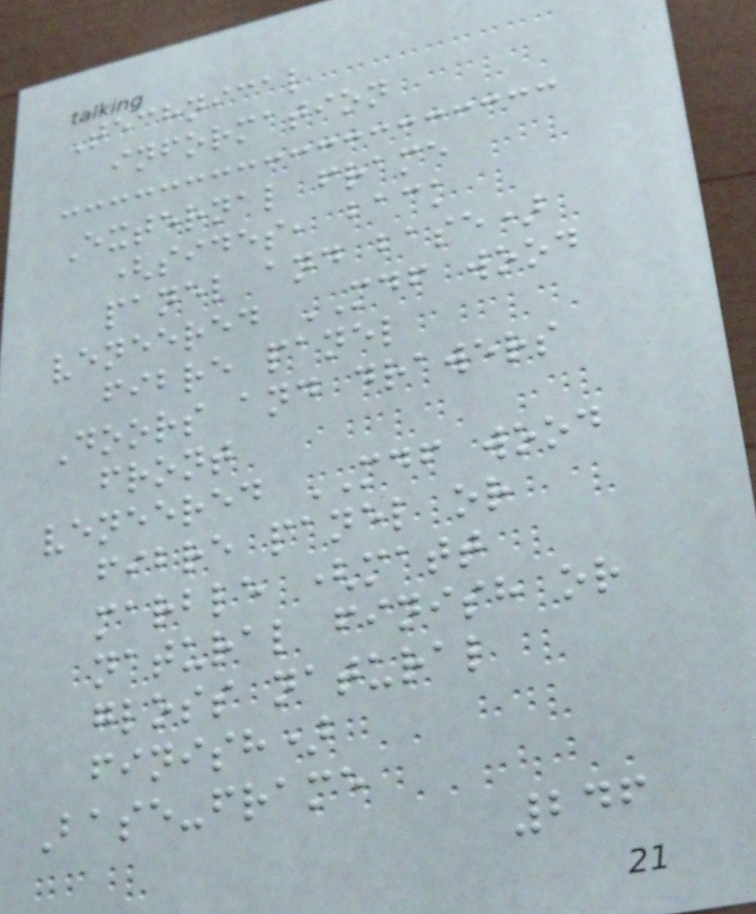Technical
information
External frame
(sides, back
panel and base)
veneered MDF wood
fibre panel
Doors and drawers
front
veneered MDF wood
fibre panel or
marble (matt
natural finish or
gloss natural
finish)
Base-frame
246
